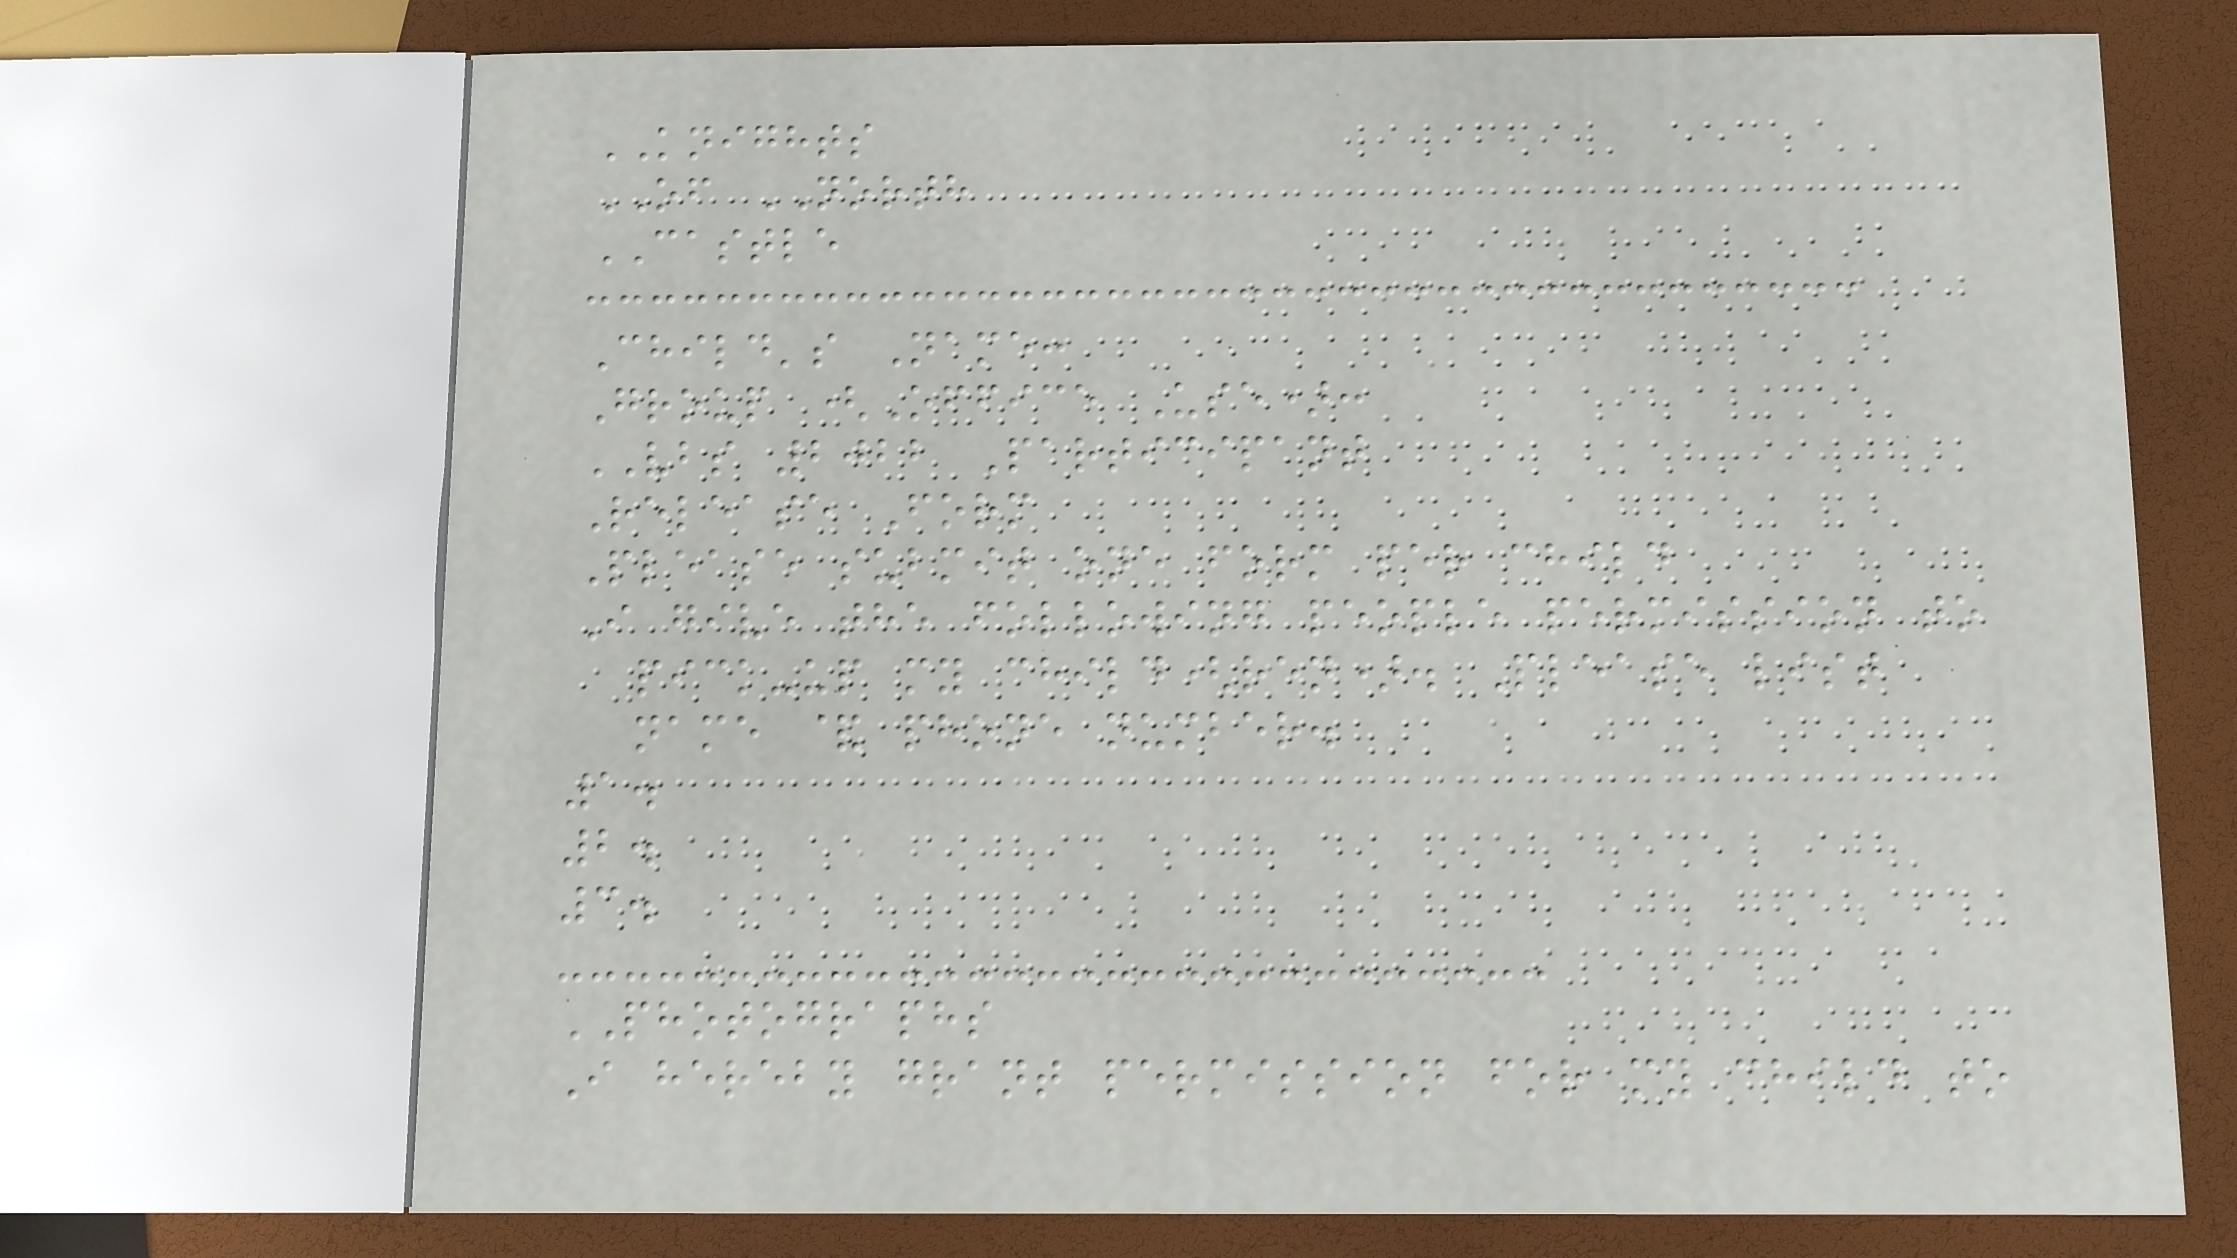KNIGHTS
OF NORTH
CASTLE
Child's Name:
Group (Office Use):
VBS 2022 Participant
Release Form
Please submit one form per child
I give the following people permission to
pick-up my child(ren). Please list
name & phone number.
1.
2.
3.
PHOTOGRAPHS
I hereby grant permission for my child to
